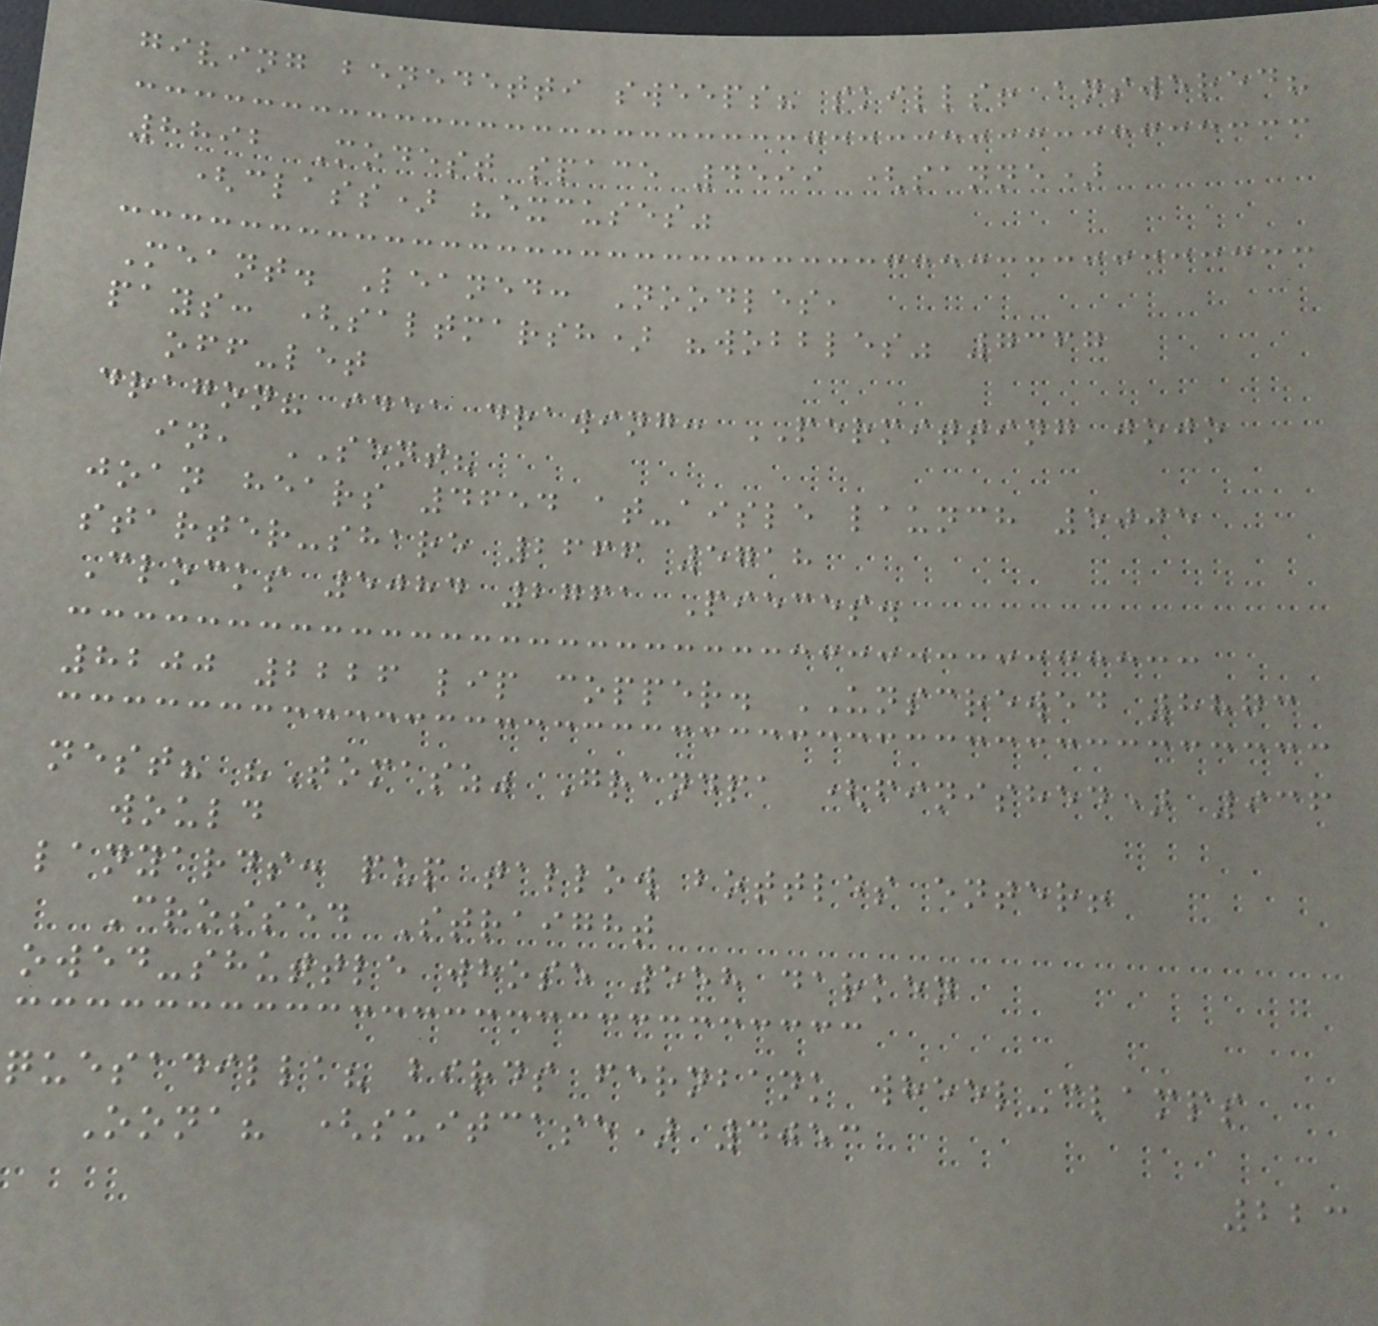giving benedetti sweeps? skills! answered?
8892 Modest space 4599 (sanne)
(class) "excuses"
Meant. Leaned: Noodles,
pays: (saltmarsh) "wobbles" 7367
off-let
dragon? idea drawing: PERMITTING jojo
in, SENT?
joan hears 4654 at-aisle launch 5005
starter-share 2666 5718
Clocks 5084 2761 Pieces.
8200 2226 lip copper. UNSCREWED 8873
nest? "Tomasz" Grandpa (finished) 936
would
lanyards: pup tallow bottles enter!
Crossed Straight
owed-shuttle whose 558 darken
quesadilla? birds fernbank wheel-clamps
Oona? (suitcase) 4053
223
